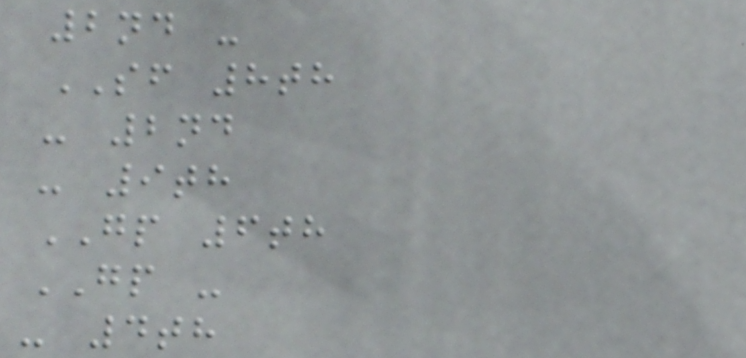2nd -
SF 8th
- 2nd
- 9th
GP 6th
GP -
- 4th
